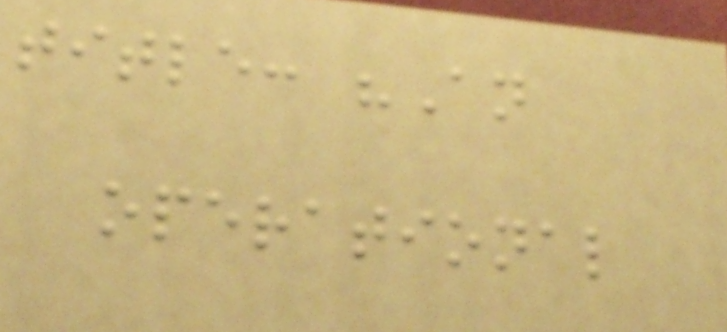title: "An
operational
